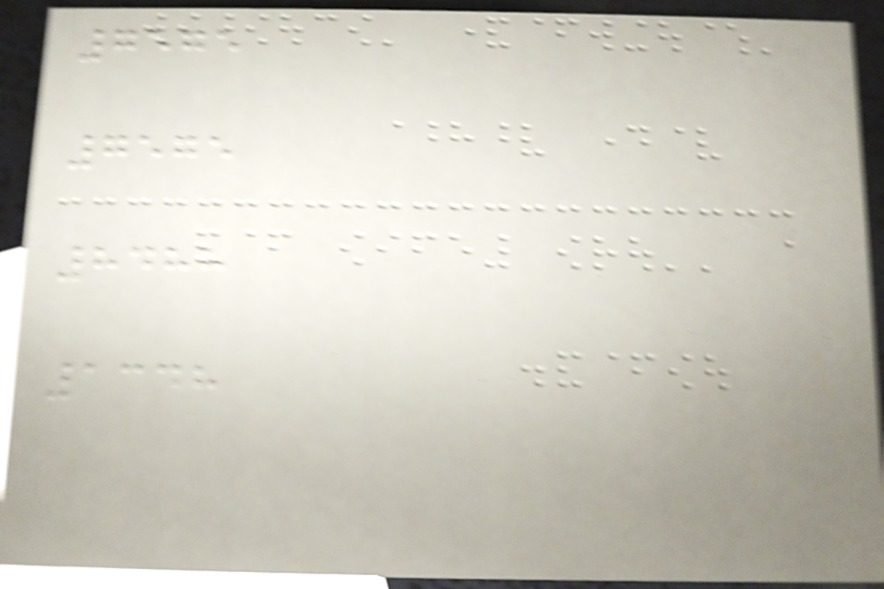7575
7575
8488
1348
